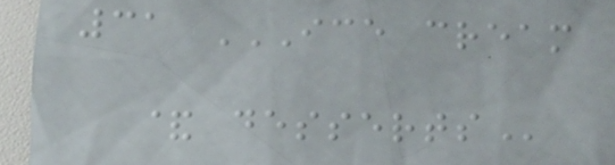31 ICE CREAM
& DESSERTS
